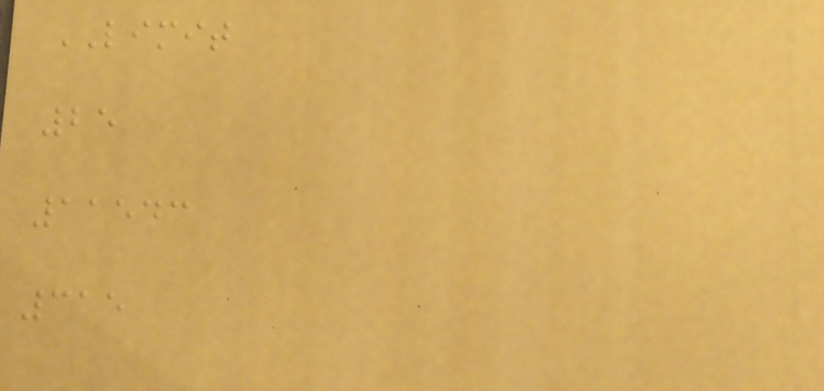LIMIT
25
11543
315
